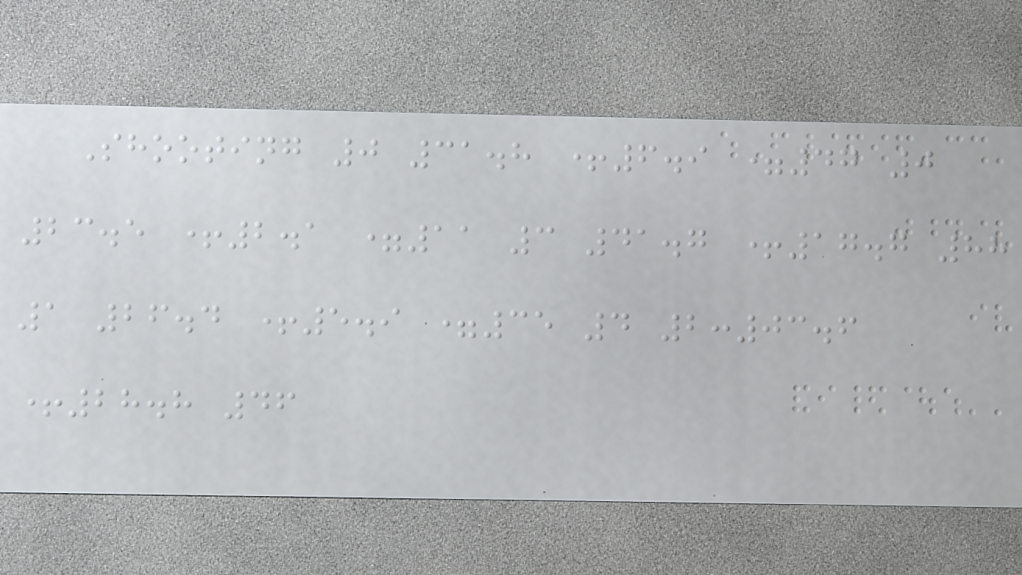Shooting 0 31.8 +6.9 =47 0
23.5 +2.1 =11 3 41.7 +17.7 88
1 26.4 +5.9 =35 4 2:03.6
+28.8 46
